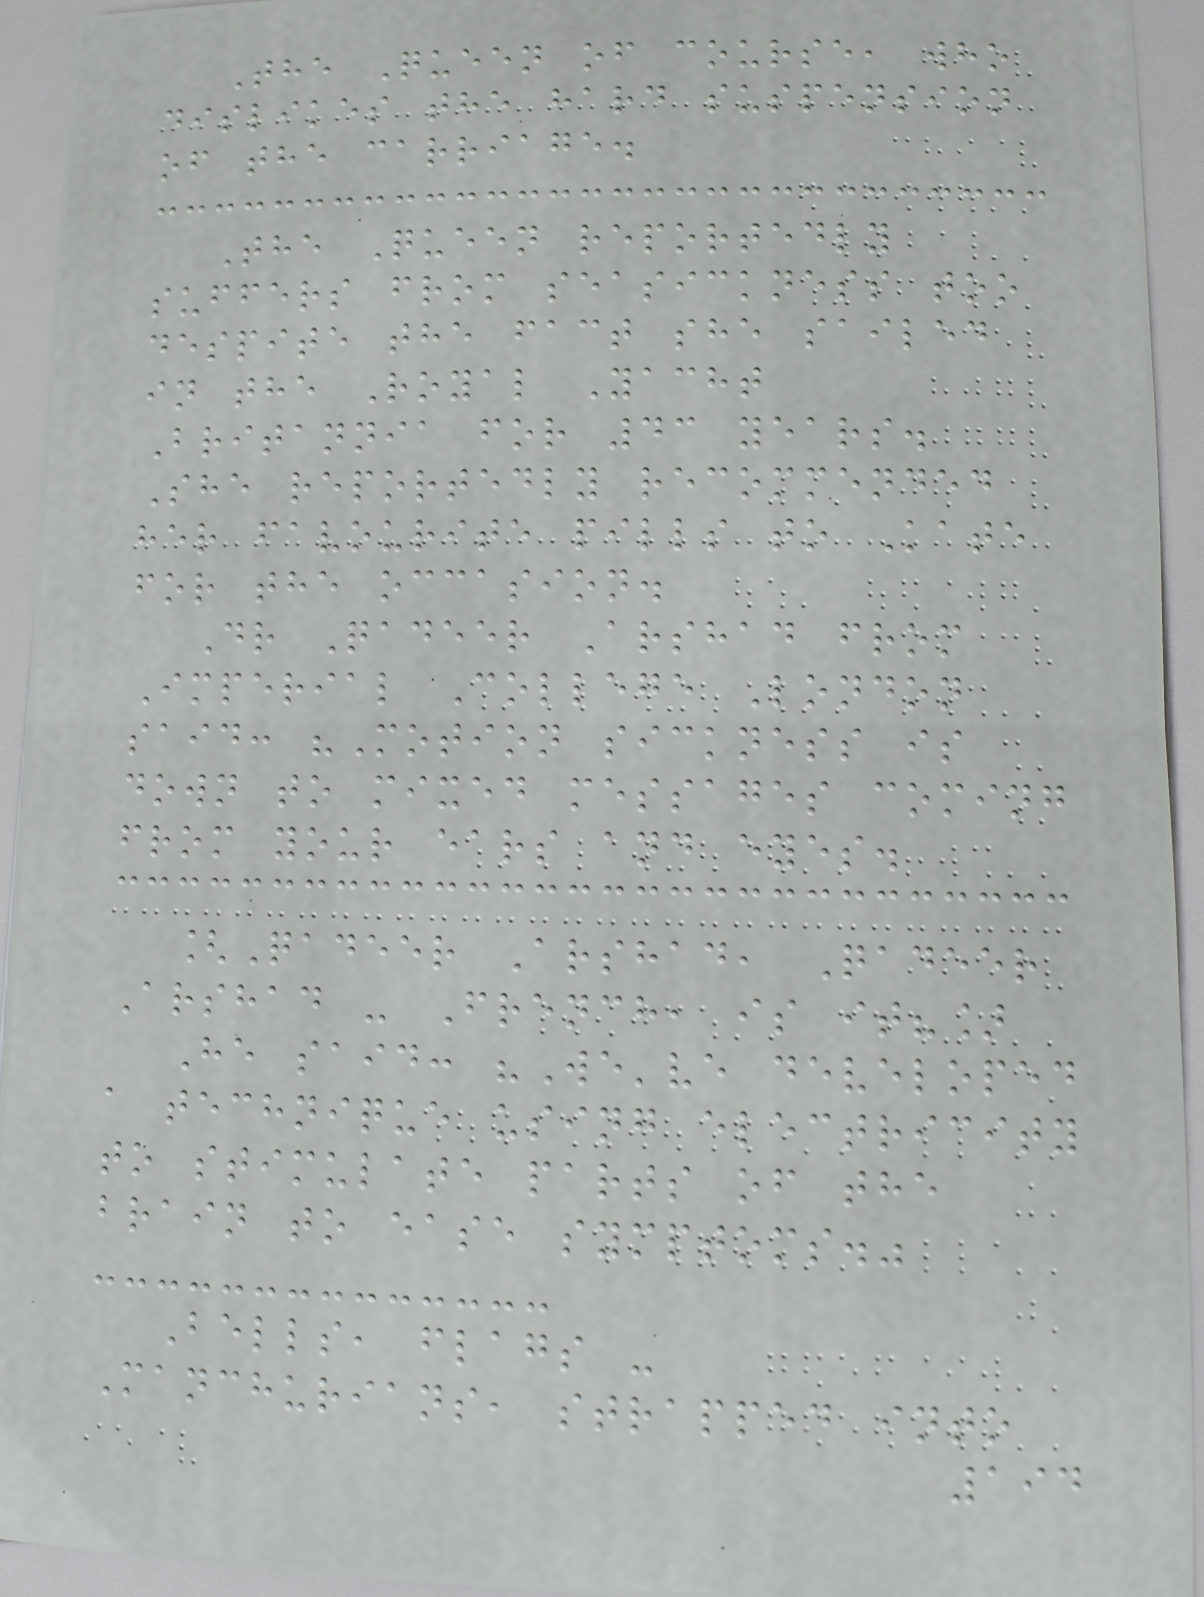The Queen of course, who
dislikes the hard suspension
of the carriage.
The Queen reportedly
suffers from seasickness too
despite the fact she sailed
in the Royal Yacht
Britannia for 43 years.
She reportedly recommended
her favourite pills to Kate
for the occasion.
Dr Qadeer Arshad from
Imperial College London
said: "Motion sickness is
down to mixed messages coming
from your ears and eyes.
[Qadeer Arshad, Qadeer
Arshad - French, is it?]
He said: "We've developed
a technique using electricity
to stimulate parts of the
brain to ease symptoms."
Bells, flags -
Manchurians, strapped into
194
